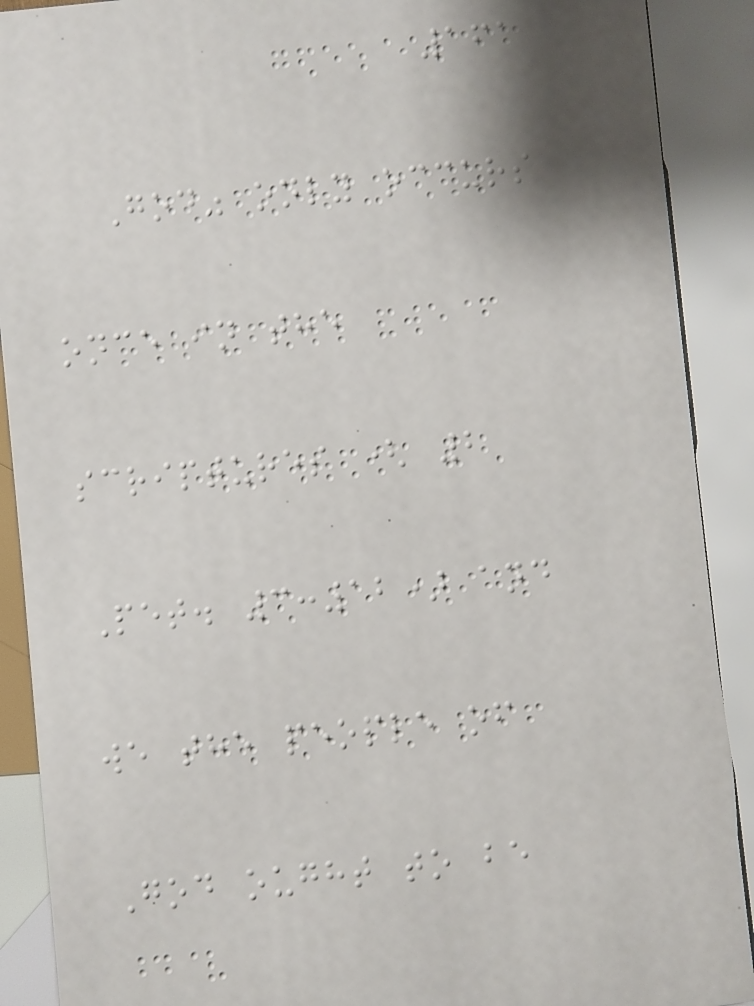161
God" only occurs
once in the
scriptures ( 2
Pet. 3:12) and
we the people of
God ought to be
